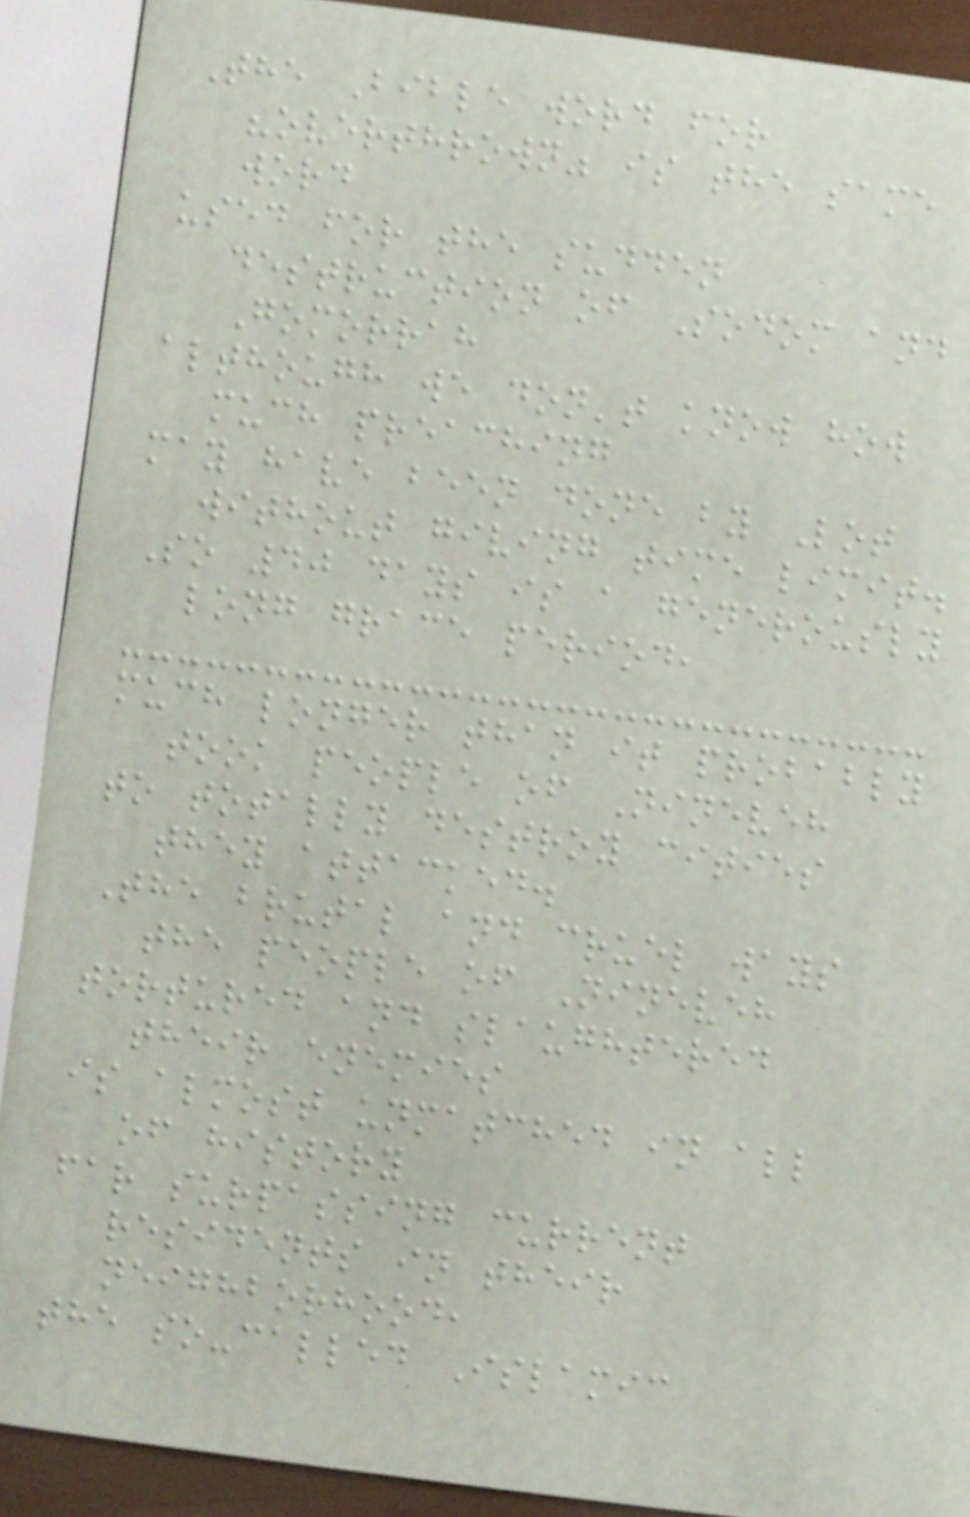The Bible word for
"overthrown" is the same
word
used for the sudden
destruction of Sodom and
Gomorrah
although we don't know how
much preaching
may have been done by Lot
without giving time limit.
So 40 days is a generously
long grace period,
much longer than it probably
took people of Nineveh
to totally destroy cities
they attacked.
The brutal and cruel ways
the people of Nineveh
tortured and slaughtered
their enemies
is almost unmatched in all
of history
far surpassing current
residents in their
neighborhood,
the so-called Islamic
